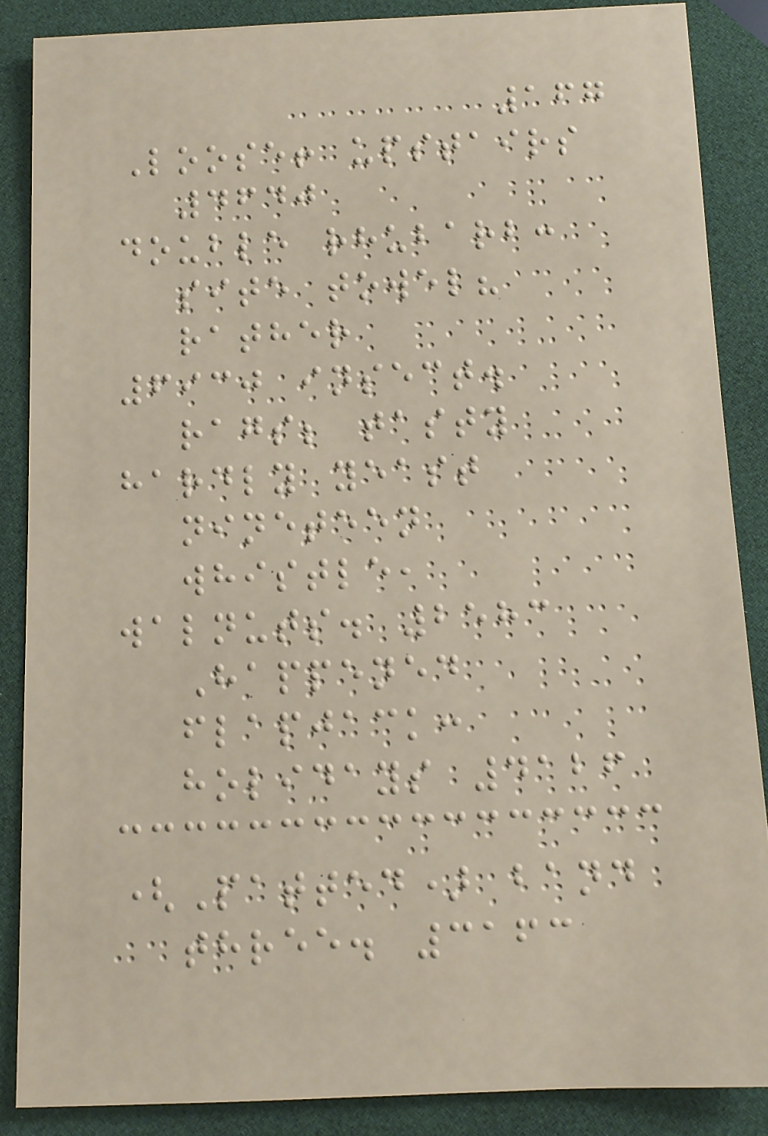167
Loose! upstairs
4640
double rhubarb:
site towel?
rather
6930 insect.
rags; tasty
hardly yeast
nineteen
whistle,
walnuts. 2583
Happened
flapjack:
holidays 4126
(Patted) band
three. 3163
